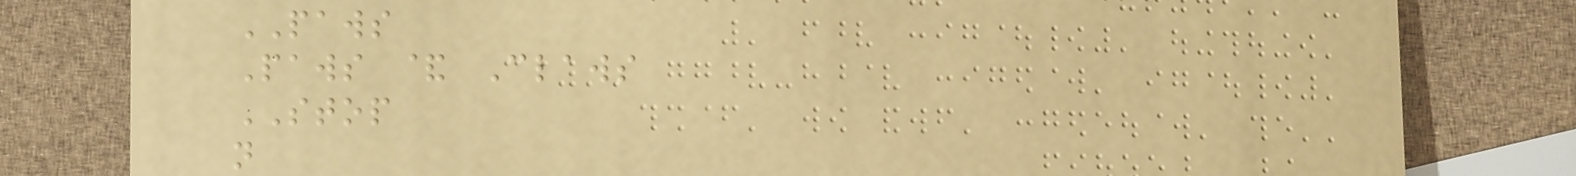PAWS
Paws & Claws
STOP
n
